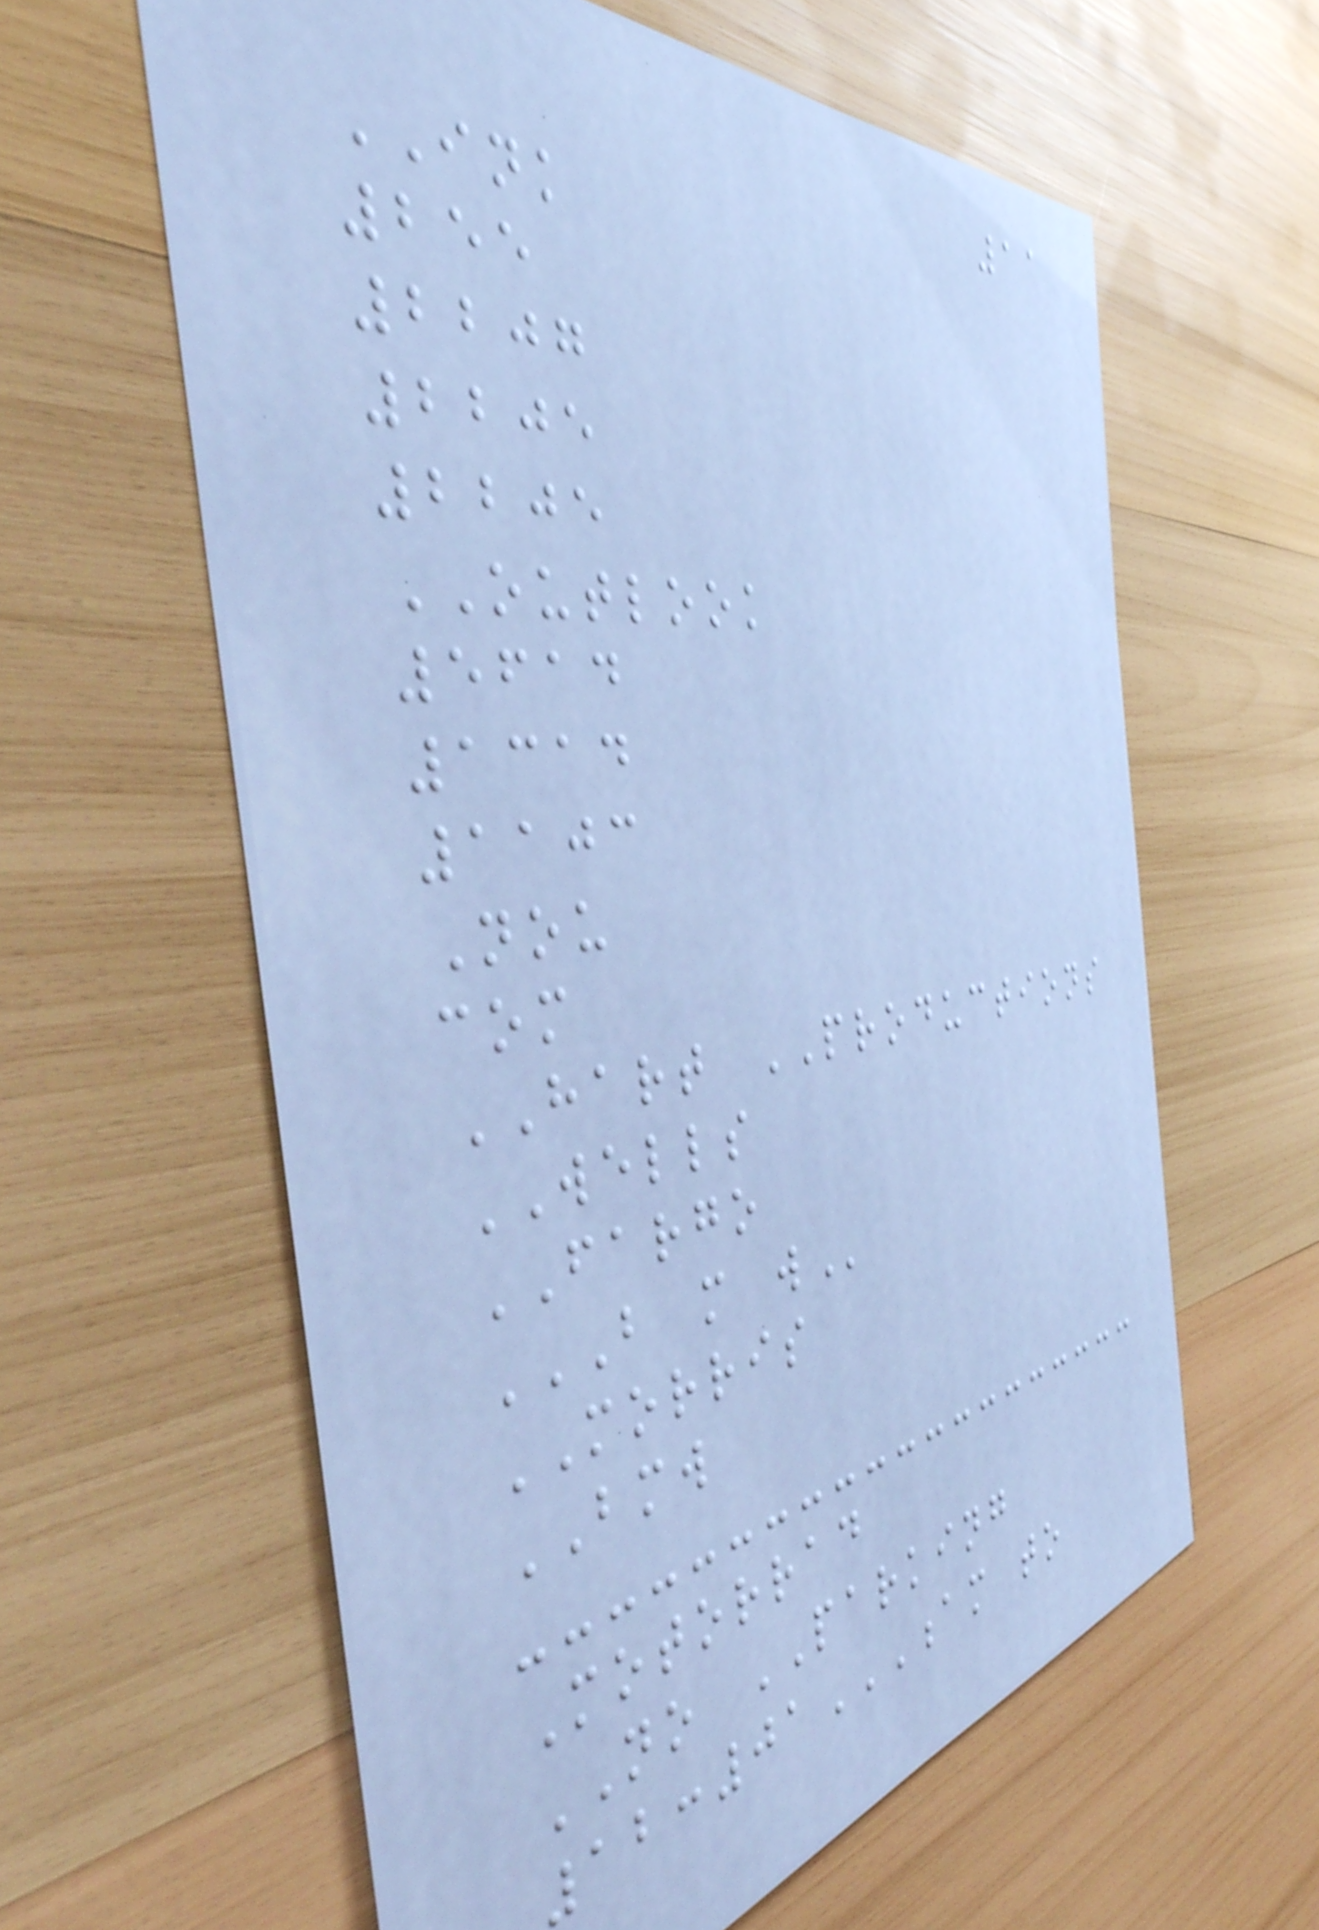11
INK
255
2207
2205
2205
OUTLOOK
5614
1314
1103
Nou
com
HART PRODUCTIONS
WELLS
FARGO
B M W
MORRIS
BMW
Motorrad
NO PARKING
12:01AM TO
